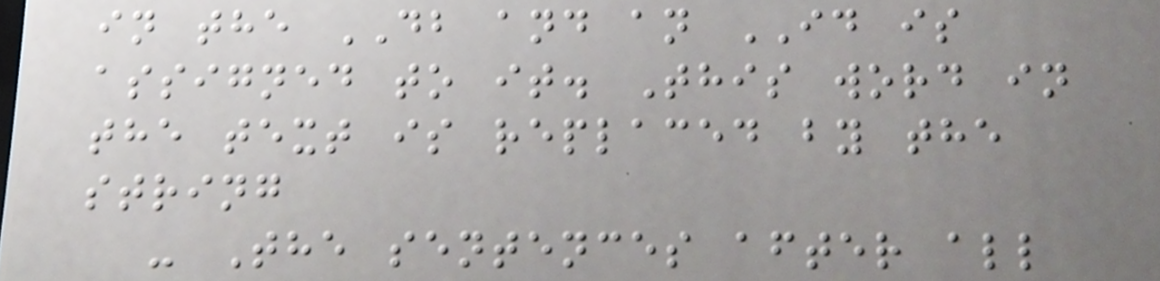in the DB and an ID is
assigned to it. This word in
the text is replaced by the
string
- The sentences after all
